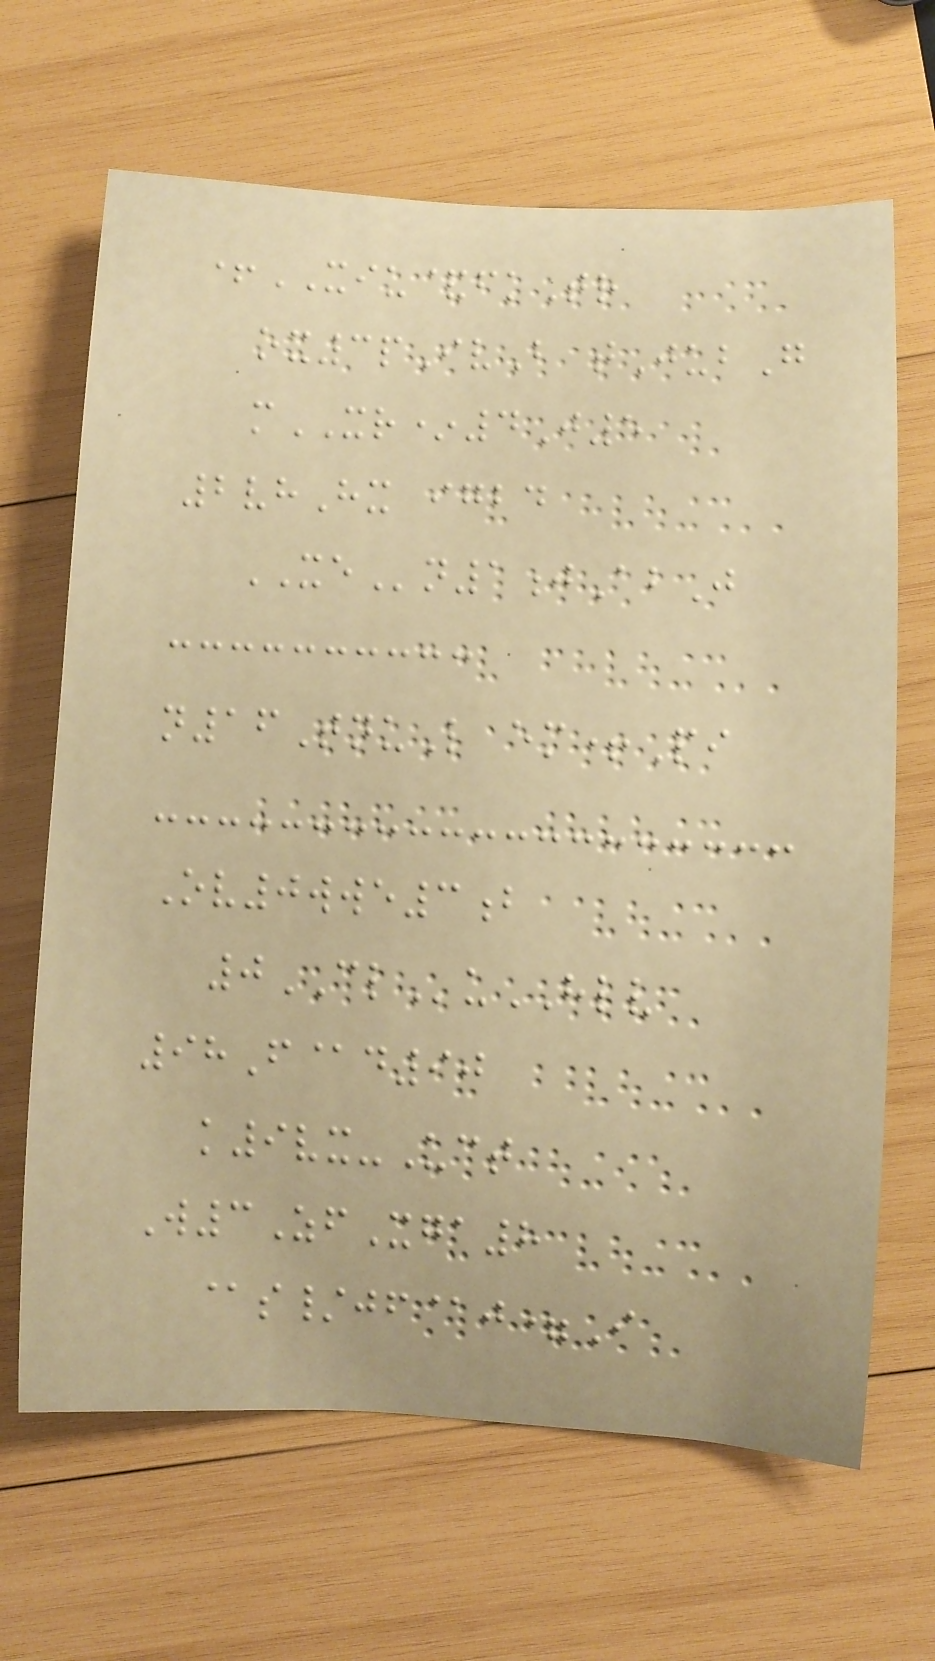+XIU&fkTr
ox3pIvB tJubG
mXR*4J5
2vhHx igbd
XEn1jAbJ
n16TnuL em+Pi
Ov0wwe3b
0CLuHLV
98F@d90
k9vx-Uct
W3ZfXga8
@s/jf@j=I
